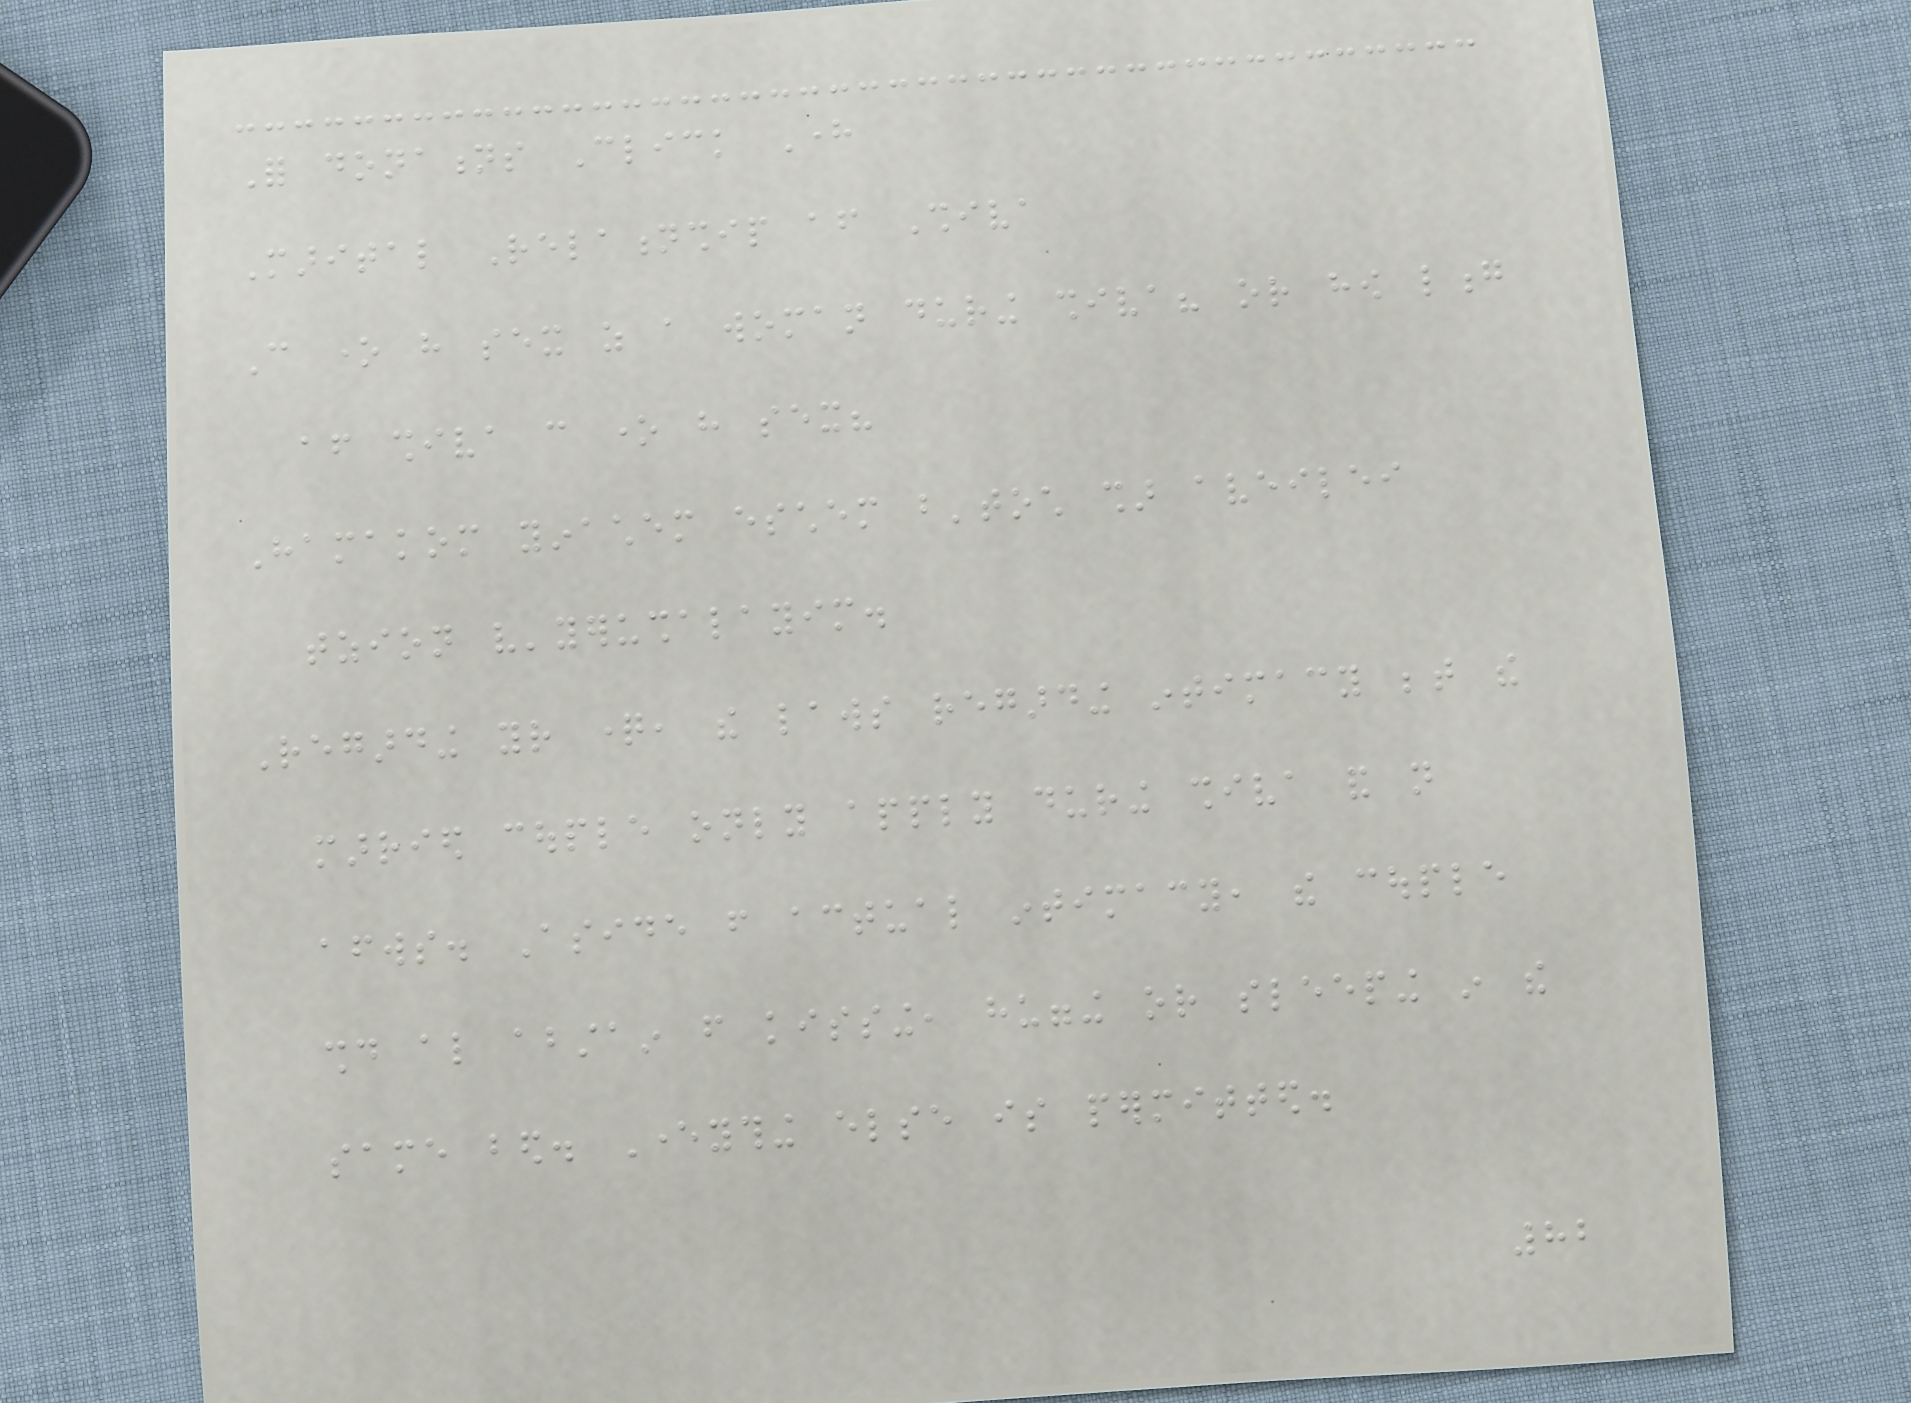For donations Click Here
Marital Relationship after Shiva
Can one have sex as a woman during shiva? or how long
after shiva can one have sex?
Hamakom yinachem eschem b'toch shar aveilei
tzion v'yerushalayim.
Regarding your question, the laws regarding intimacy between the
married couple only apply during shiva and not
afterwards. Aside from actual intimacy, the couple
should also abstain from kissing, hugging or sleeping in the
same bed. Everything else is permitted.
82
